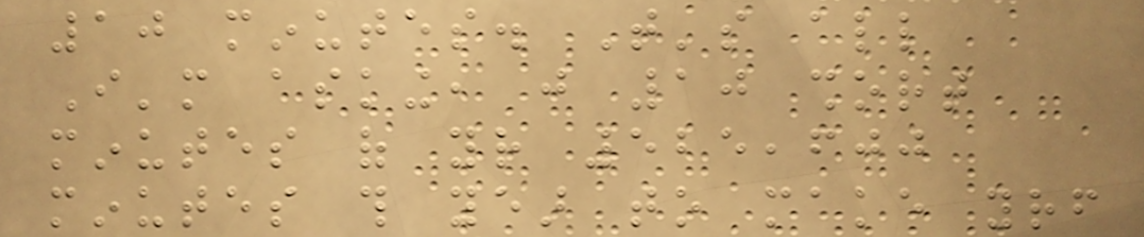10 minutes. That's all
I'm asking, just 10 short
minutes of your 525,600
minutes this year to make yourself
